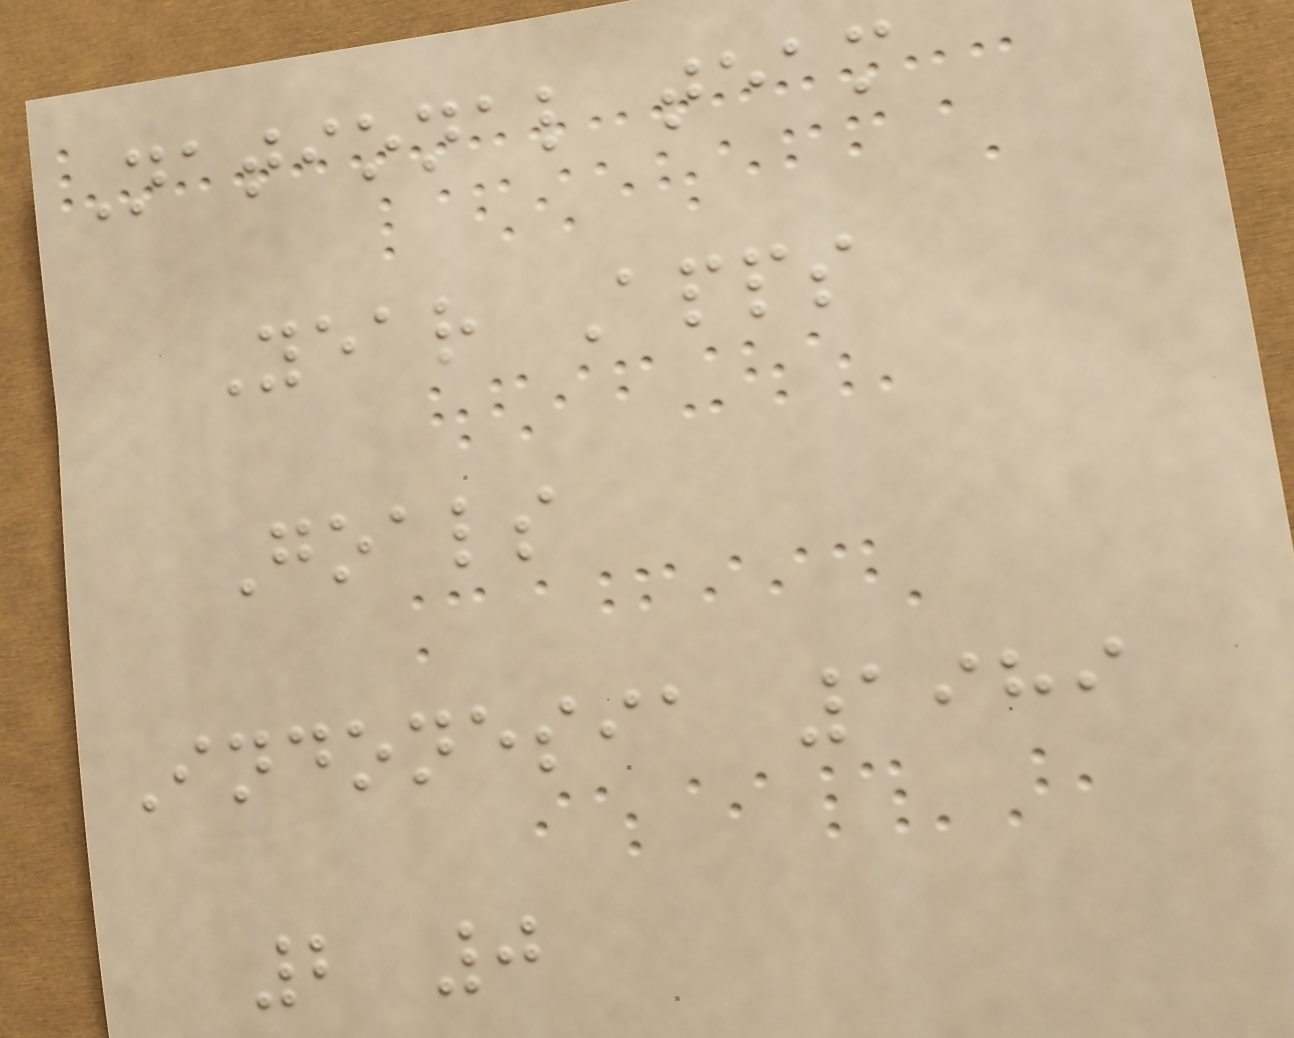National team
Year Apps
Goals
Indonesia 1989
2 0
